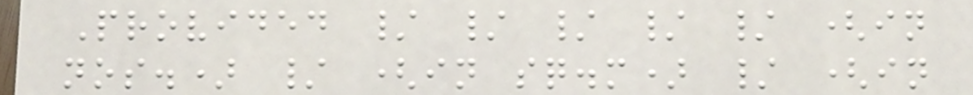Provided / / / / / (in
nos.) / (in sq.m) / (in
